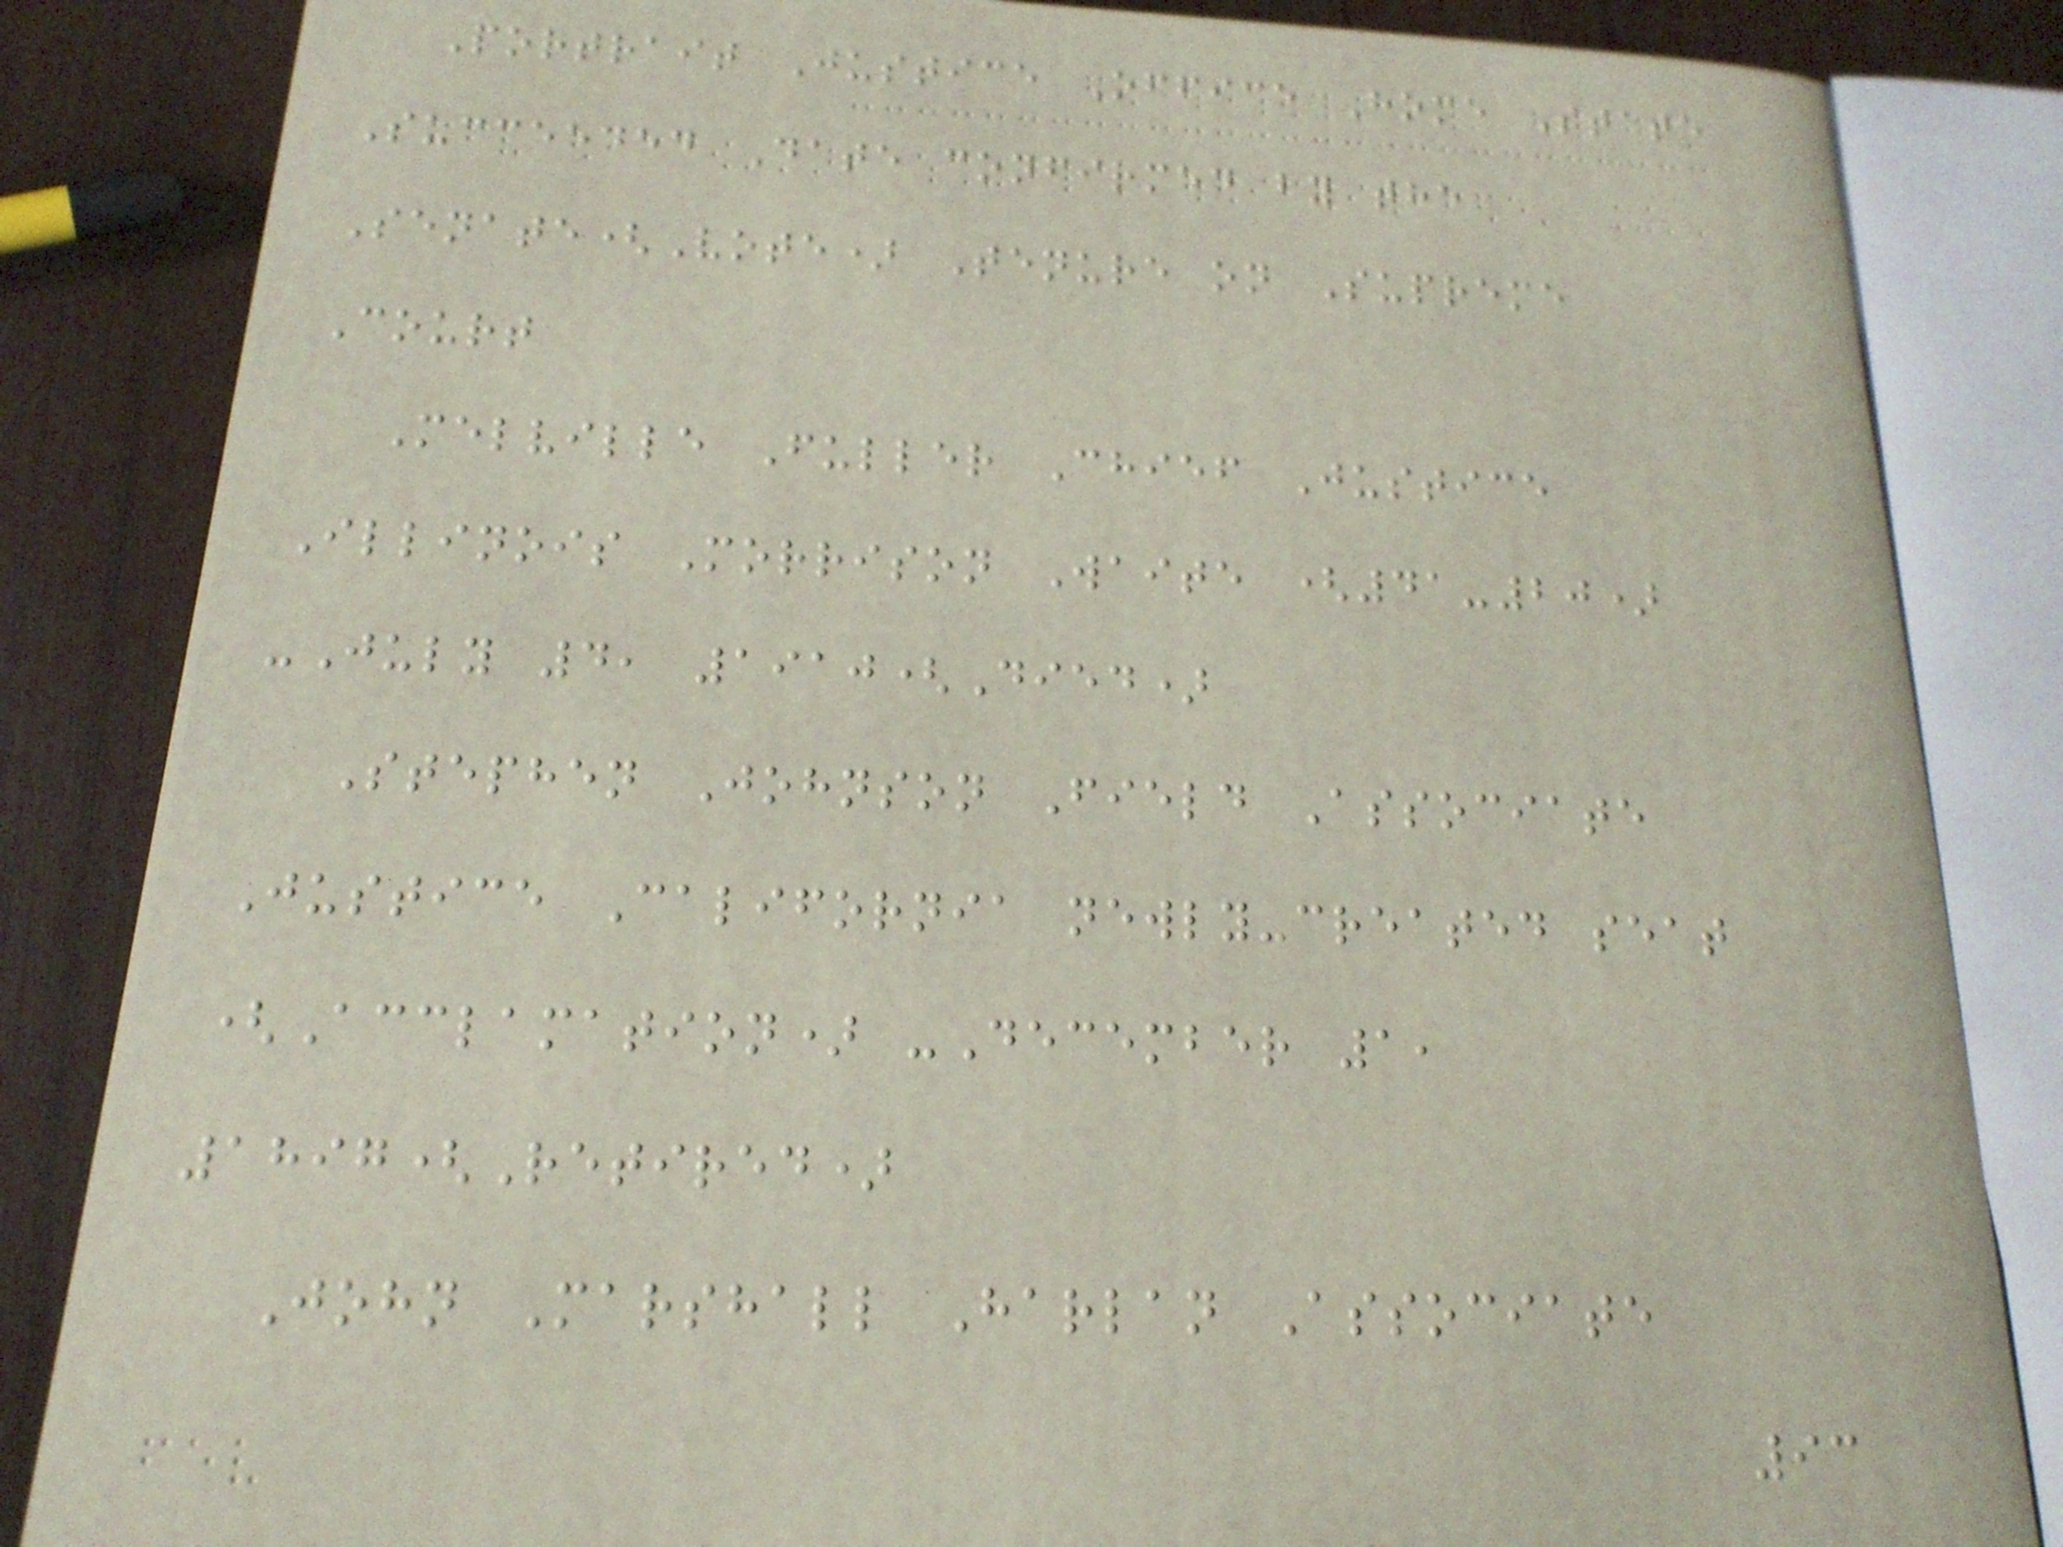Portrait Justice Office Home State
Succeeded Date confirmed by the
Senate(Vote) Tenure on Supreme
Court
Melville Fuller Chief Justice
Illinois Morrison Waite (41-20)
-July 4, 1910(Died)
Stephen Johnson Field Associate
Justice California newly-created seat
(Acclamation) -December 1,
1897(Retired)
John Marshall Harlan Associate
93
